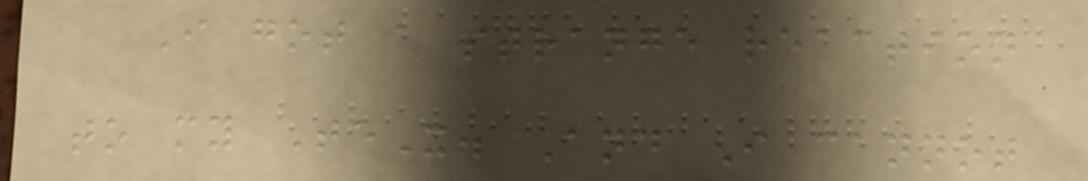I got a strange reaction
to my TeX. And I cannot
